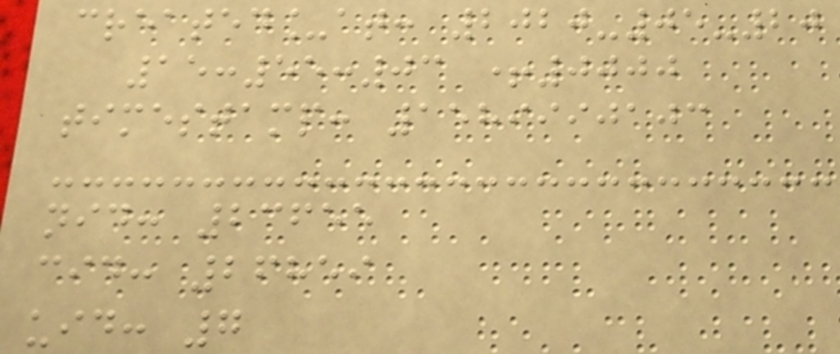created_at: 2020-05-20
15:55:03 +0000
timestamp: 1589990103
nid: 23655
cid: 26859
uid: 7
